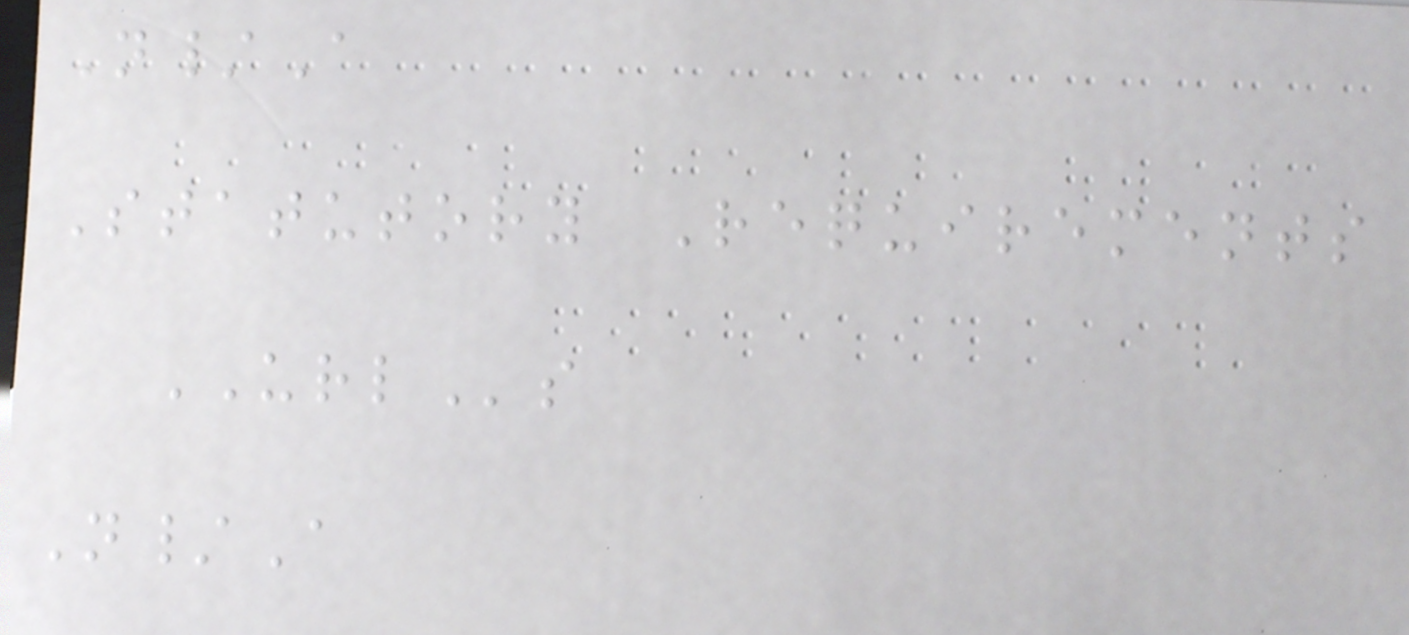N/A
Statutory Requirements
URLs
N/A
